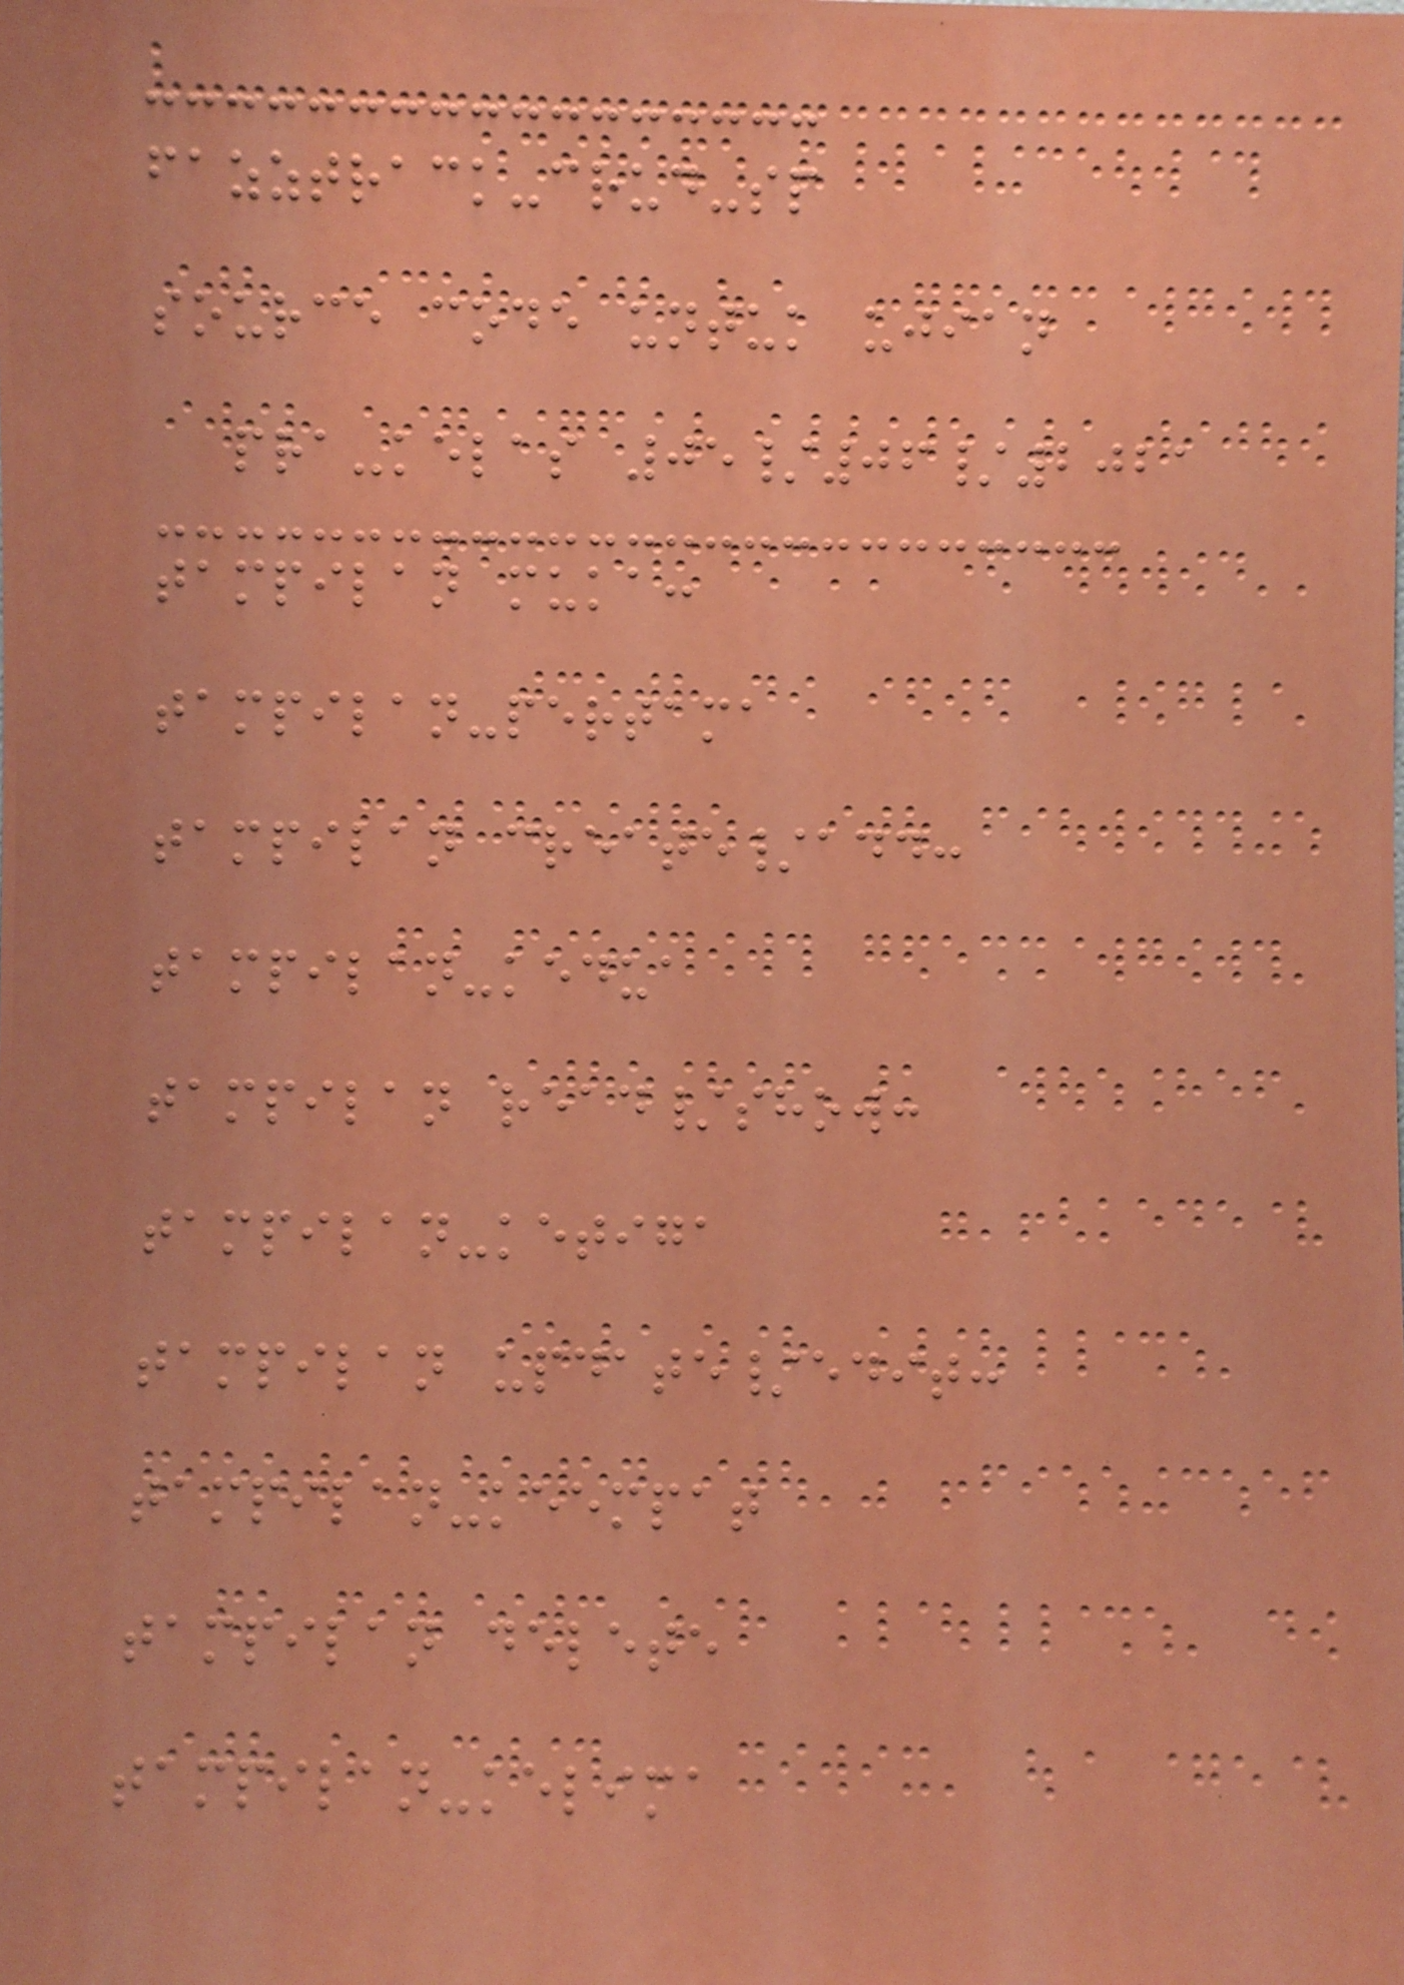fazztrack-crud-sp
source code untuk ujian
pra-kelas 05/06/2021
tampilan muka:
tampilan-pertama
tampilan create/add:
tampilan-kedua
tampilan read/show:
tampilan-ketiga
tampilan update/edit:
tampilan-keempat
tampilan delete
tampilan-kelima
